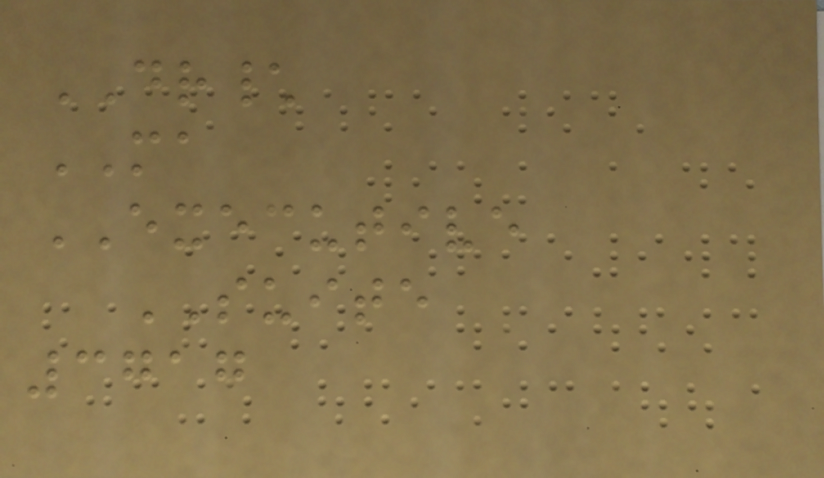DR\
MA
EXECUTIVE
SUITE
3717
